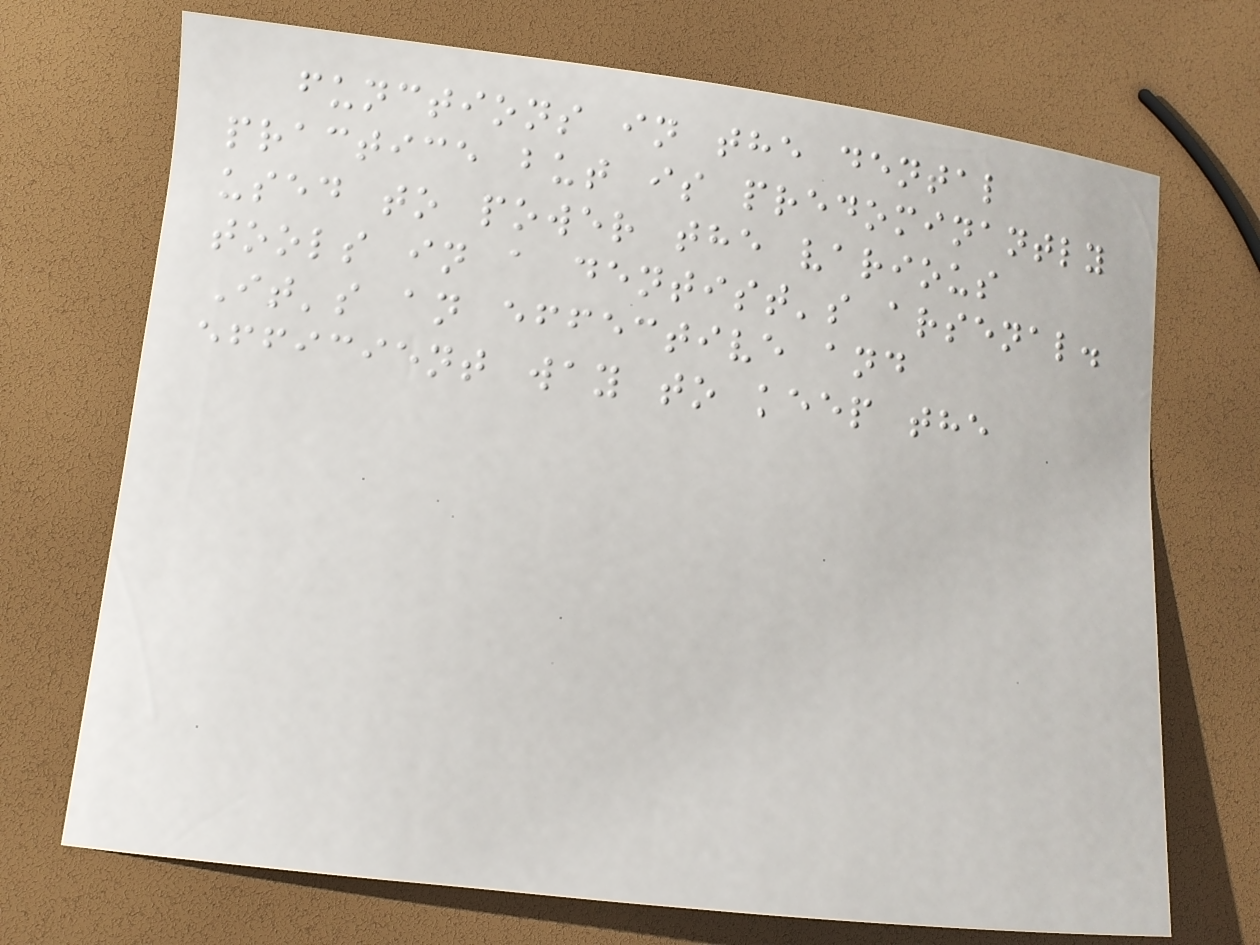functions in the dental
practice but is predominantly
used to power the various
tools in a dentist's arsenal.
It's an effective and
efficient way to keep the
